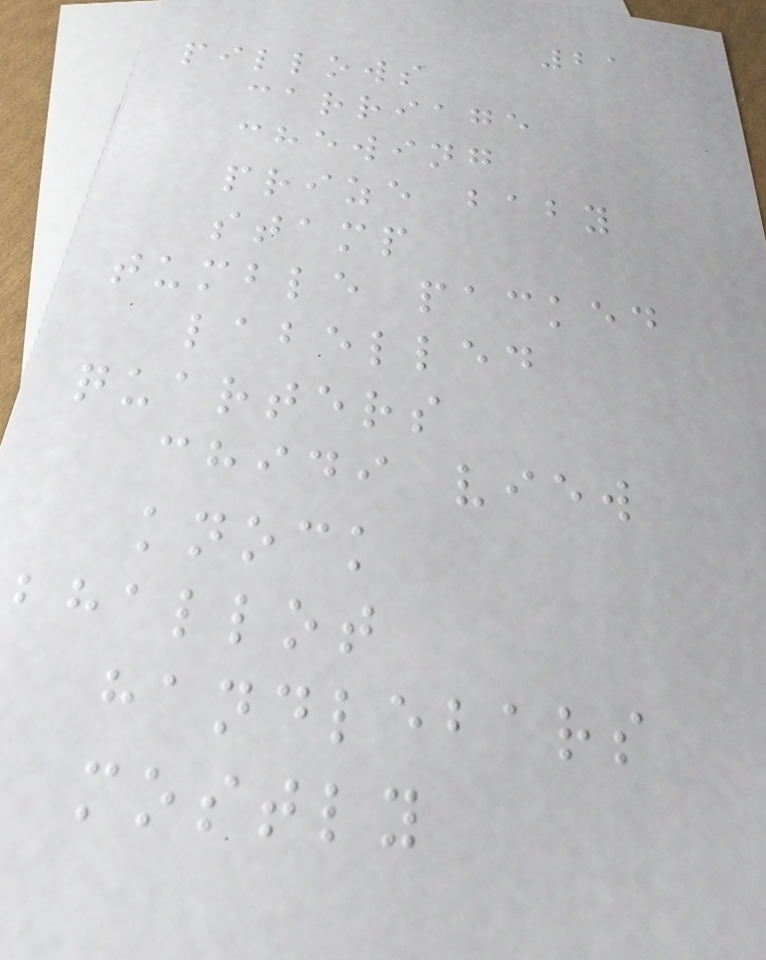21
pillows
carriage
chewing
prize baby
stamp
tumble packed
labelled
quarters
chidi view
knock
bhallot
handlebars
mostly
